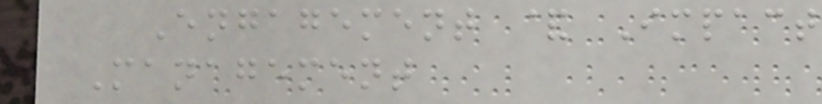Engagement & Impact
Management
